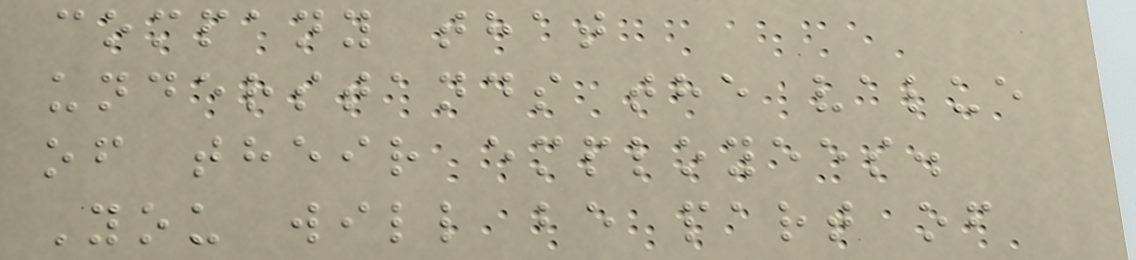company that
understands the value
of their employees.
You will be part of
